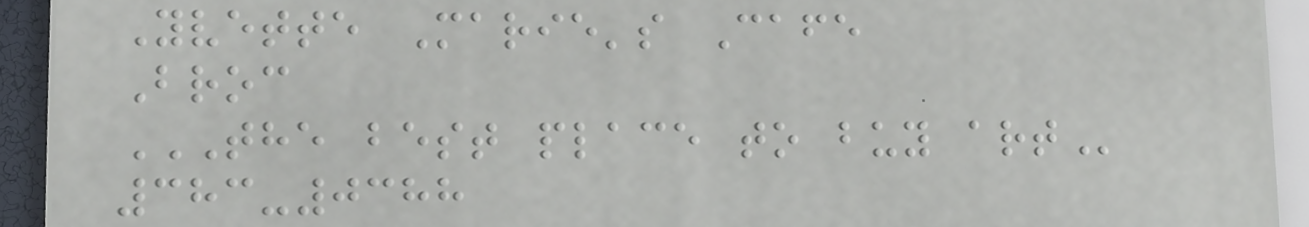Yvette Marie's Cafe
Broc
THE BEST PLACE TO BUY ART
383-0388
